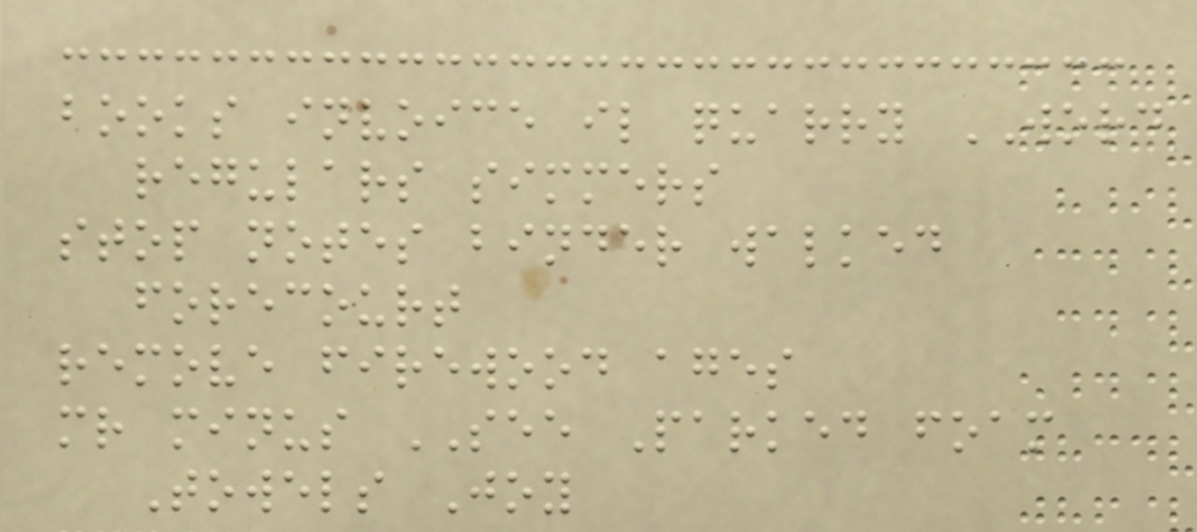books invoice il quarry WORD
regulars simmers
stop notes binder walked
forecourt
remove firewood ages
mr minus SEE Parked foam
Towels Joy
